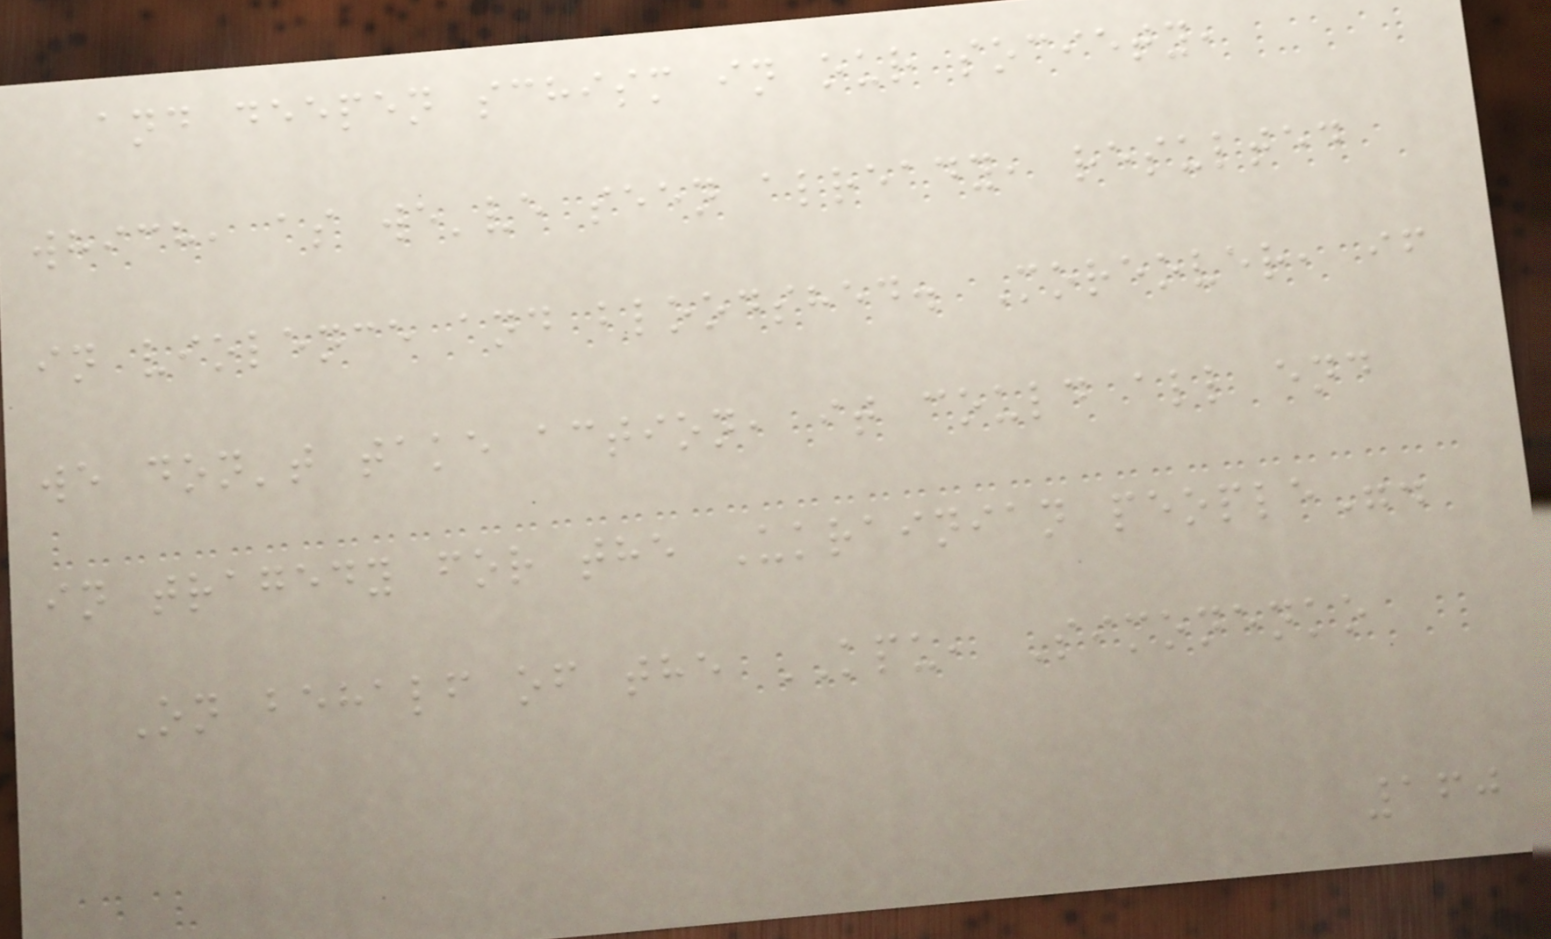and deepen schism in our society,
which, as we've seen already, resulted
in violence and bloodshed. Moreover, if
we don't take action, it could all end
in tragedy for the Ukrainian people".
On behalf of the KPU, Simonenko
160
